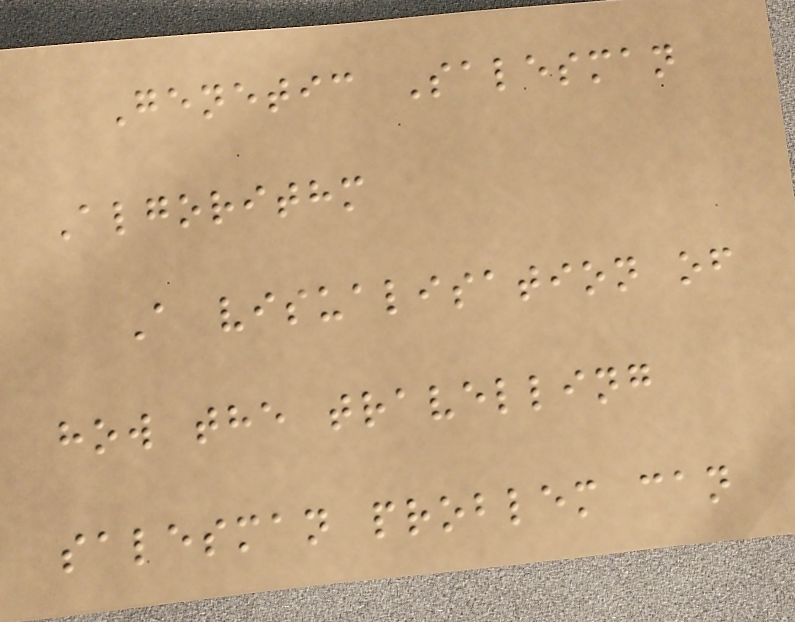Genetic Salesman
Algorithm
A visualisation of
how the travelling
salesman problem can
